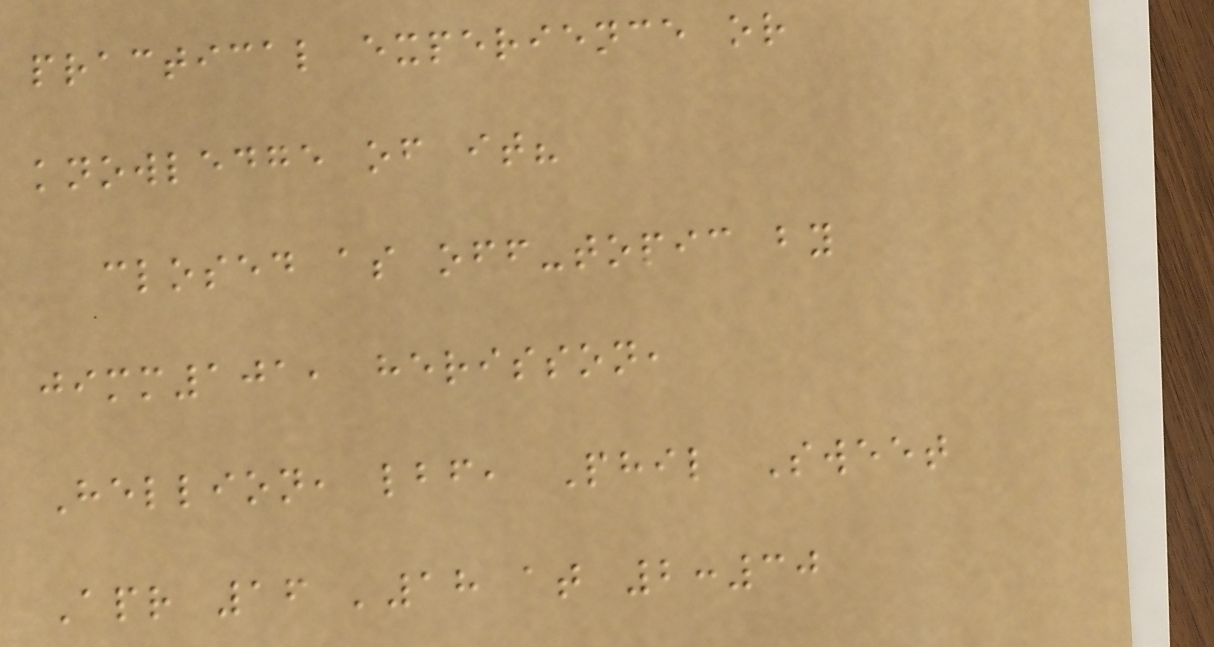practical experience or
knowledge of it?
closed as off-topic by
jimm101, herisson,
Hellion, lbf, Phil Sweet
Apr 16 '18 at 2:30
